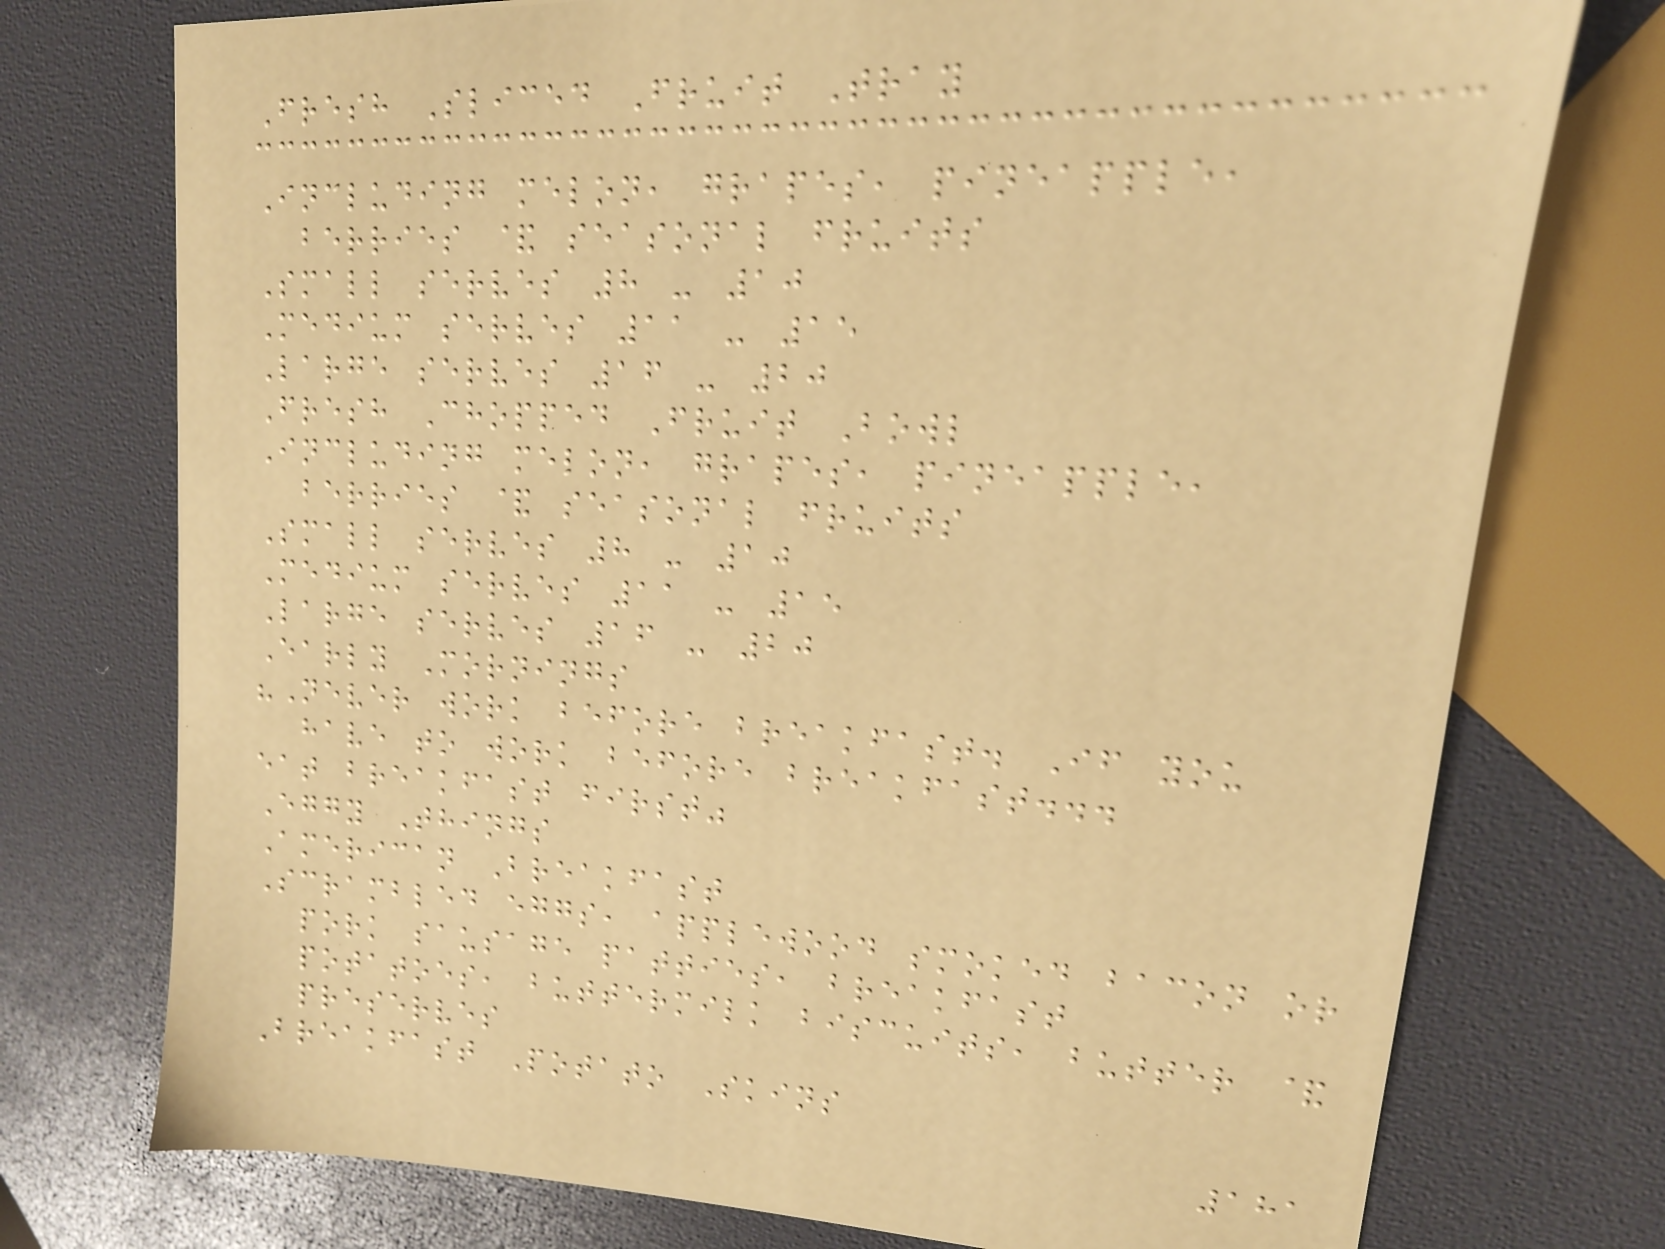Fresh Sliced Fruit Tray
Including melon, grapes, pineapple,
berries & seasonal fruits
Small serves 8 - 10
Medium serves 11 - 15
Large serves 16 - 20
Fresh Chopped Fruit Bowl
Including melon, grapes, pineapple,
berries & seasonal fruits
Small serves 8 - 10
Medium serves 11 - 15
Large serves 16 - 20
Early Mornings
"Never work before breakfast. If you
have to work before breakfast...
eat breakfast first"
Eggy Things
American Breakfast
Scrambled eggs, applewood smoked bacon or
pork sausage patties, breakfast
potatoes, buttermilk biscuits, butter &
preserves
Breakfast Potato Skins
181
